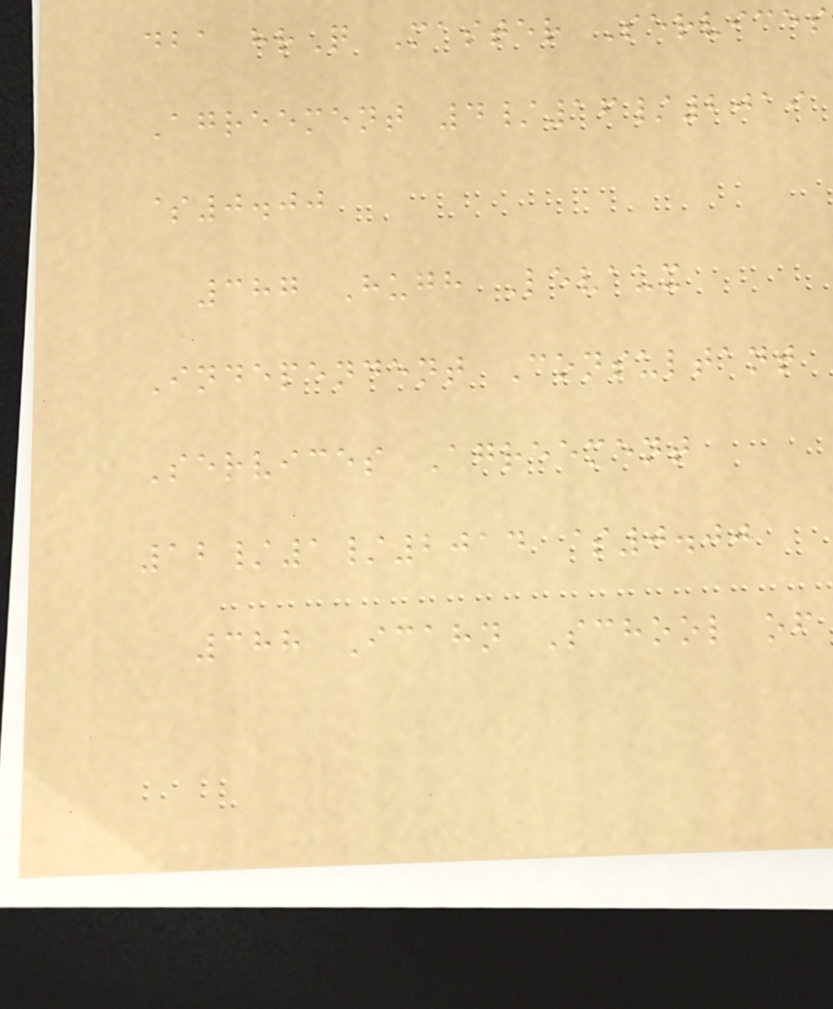dba hrQ Master Services
Agreement 4/16/2019
$0.00
387 Hugh Levaux
Independent Consultant
Services Agreement
12/1/2014 $0.00
388 Icahn School of
